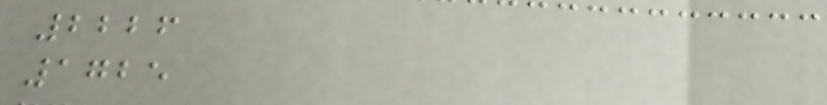2226
1725
